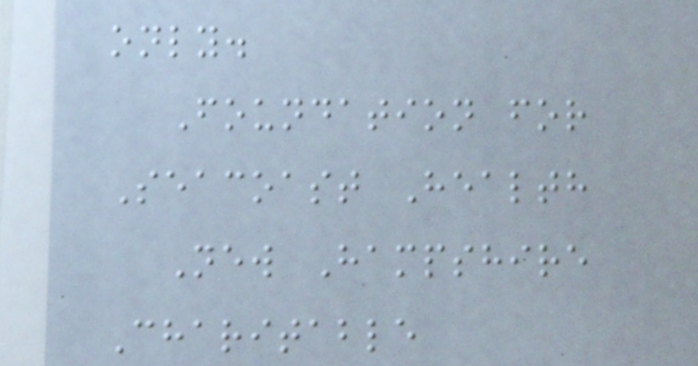only.
Foundation for
Seacoast Health
New Hampshire
Charitable
